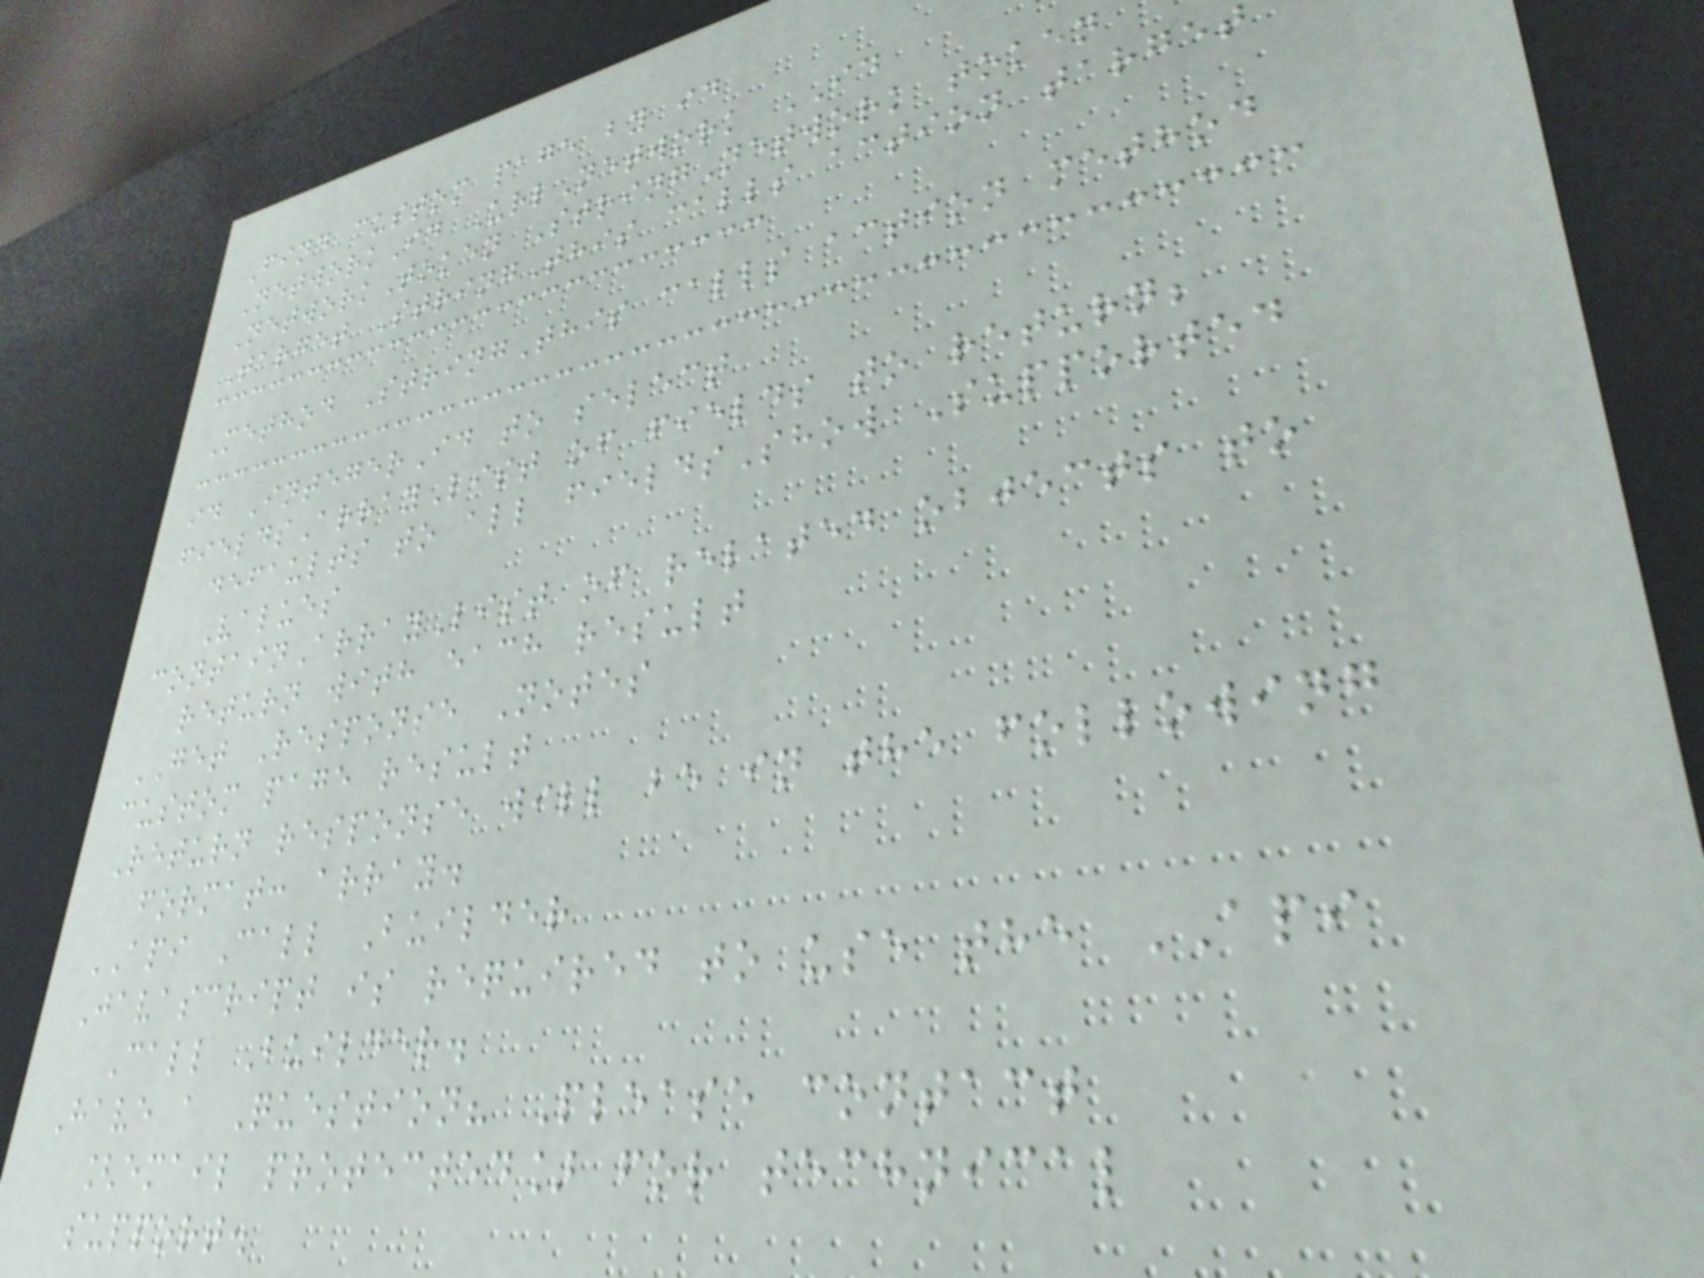Find custom page by id
NetworkId UrlNetwork ID
NetworkToken StringNetwork token
Target StringThis calls action target
Method StringThis calls action method
id IntegerId to select
fieldsArrayList of fields to return;
defaults to all fieldsShow Supported
Values
containArrayList of related objects to
return with each result
GET Response Notes
custom page result
Return response will be in the following
format: array.
API Call Builder
Javascript is required to use the API
Call Builder.
Have a Question? Please contact
[email protected] for technical
support.
